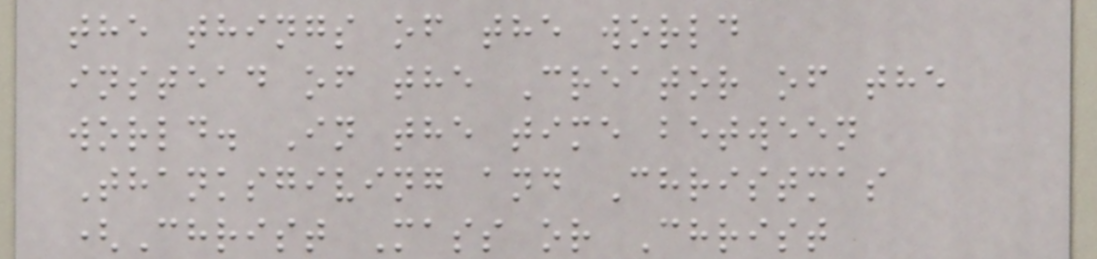the things of the world
instead of the Creator of the
world. In the time between
Thanksgiving and Christmas
(Christ Mass or Christ
